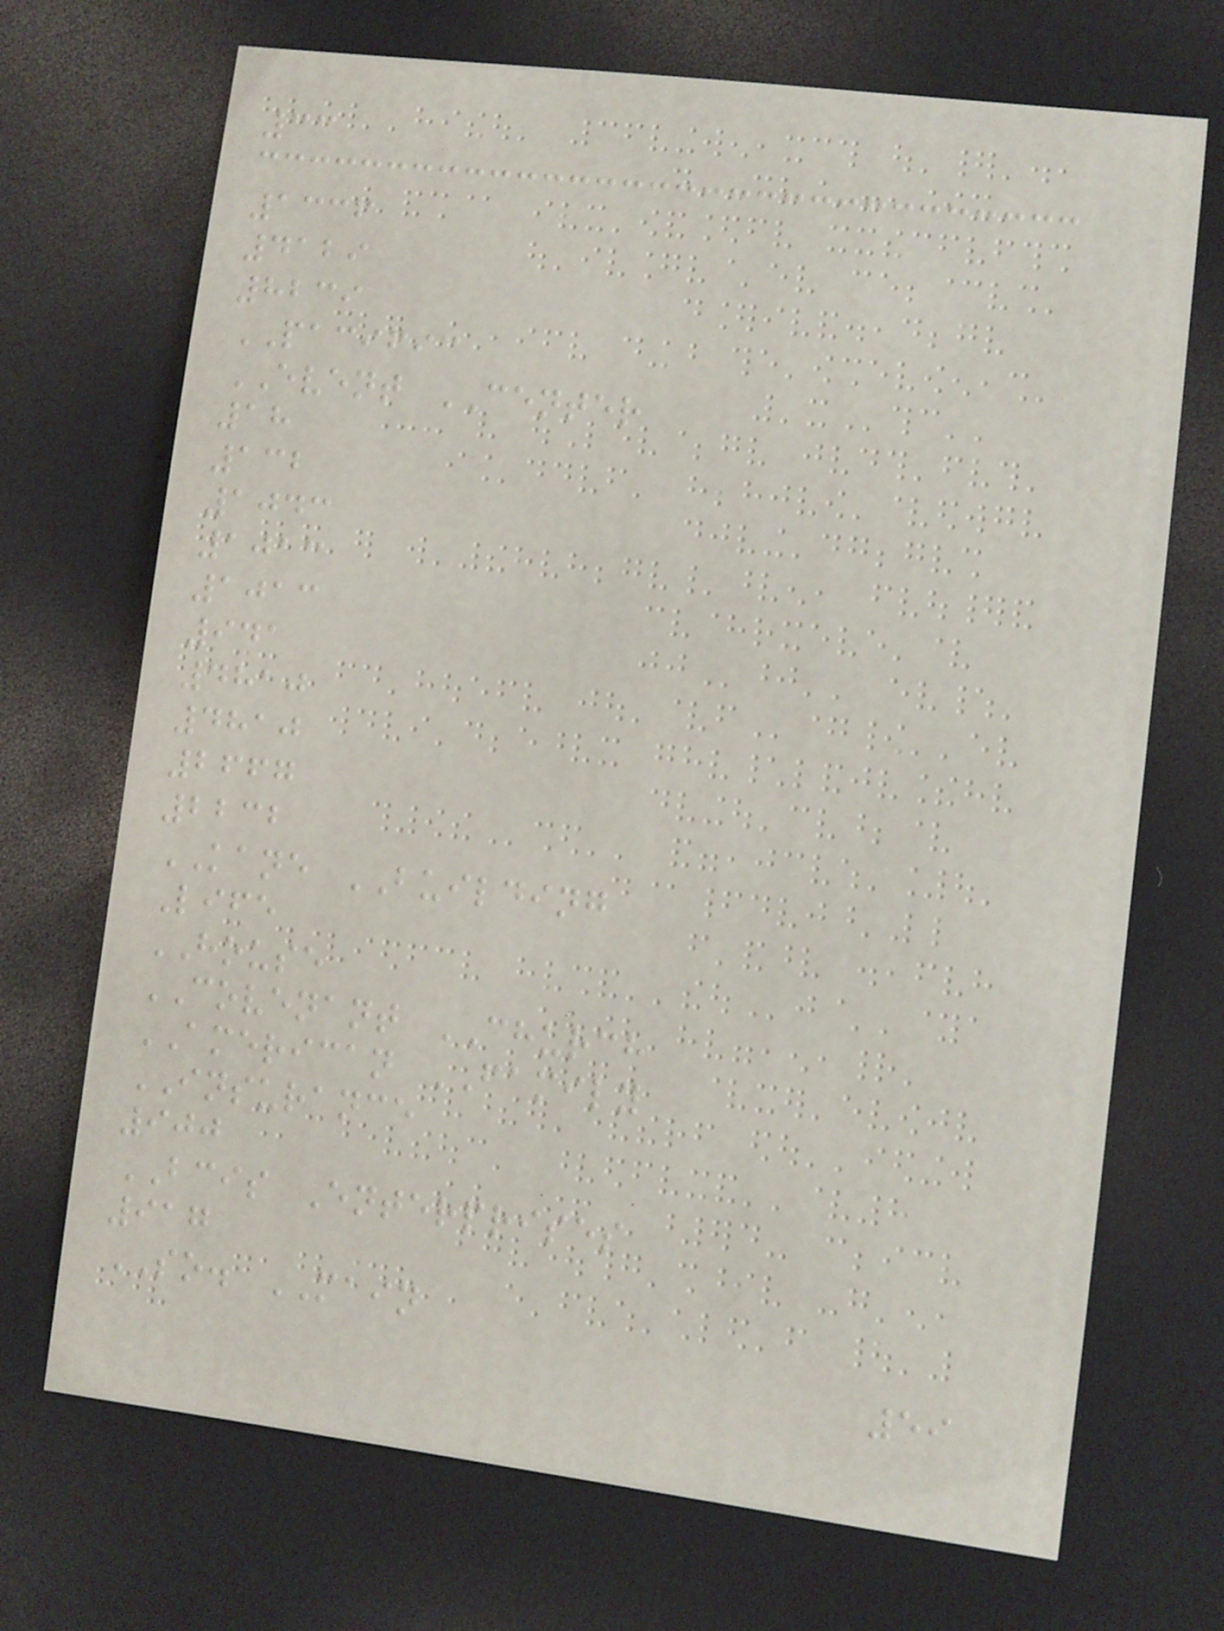33
1336
4129
8239
PACIFIC
EVENT CENTER
18
132
1043
1013
1013
941
4810
4810
2667
2232
KANE BUILDING
Life
HOUSE
COVENANT CHURCH
AMERICAN FAMILY
INSURANCE
900
BCIS Enterprises
917
SO. MAIN
59
